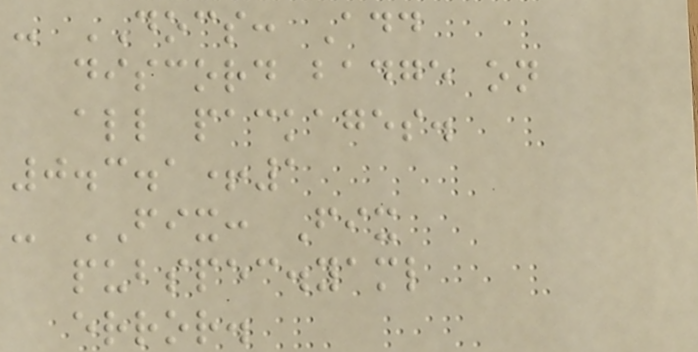- DOCS: Add
discord badge on
all packages.
0.3.1+1
- FIX: Fix
pubspec.yaml
error.
